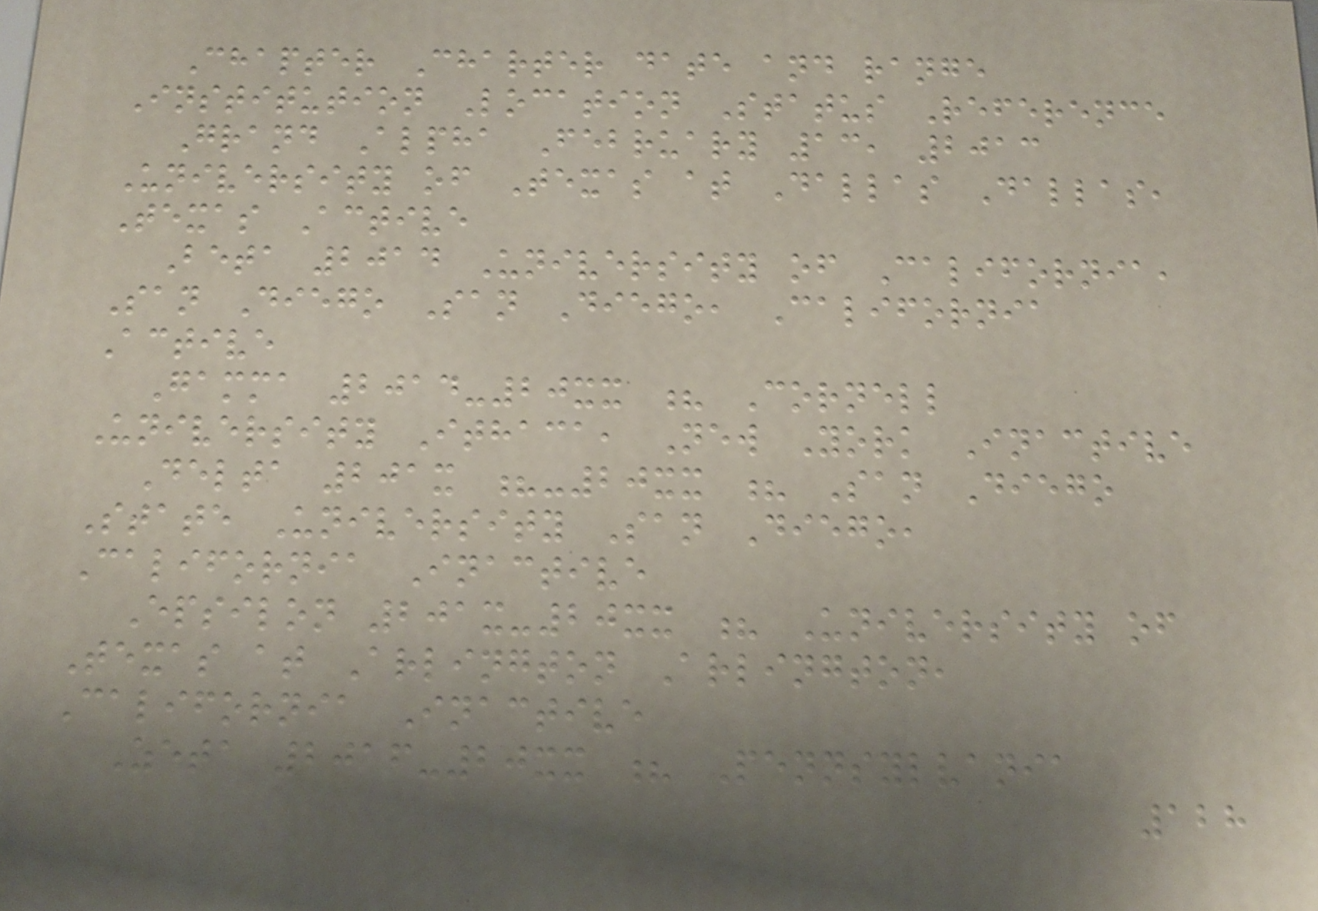Chapter Charter date and range
Institution Location Status Reference
Grand Alpha February 13, 2013
University of Texas at Dallas Dallas,
Texas Active
Beta 2014 University of California,
San Diego San Diego, California
Active
Gamma 2014-20xx ? Cornell
University Ithaca, New York Inactive
Delta 201x ?-20xx ? San Diego
State University San Diego,
California Inactive
Epsilon 201x-20xx ? University of
Texas at Arlington Arlington,
California Inactive
Zeta 2016-20xx ? Pennsylvania
128
